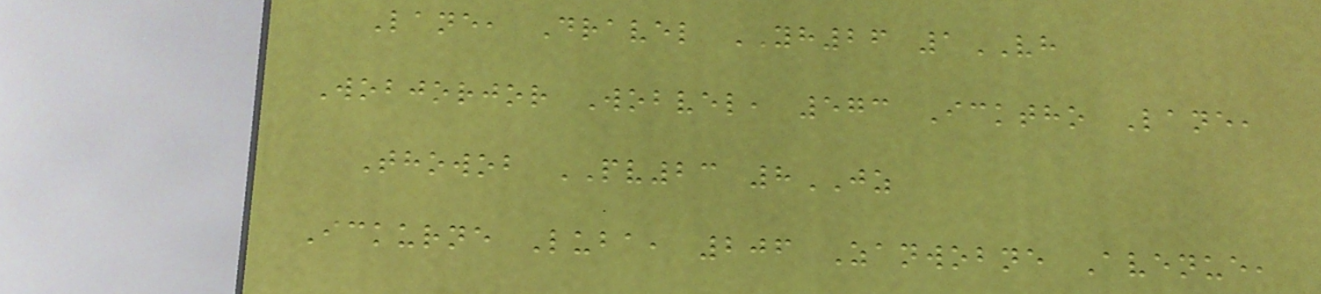Lane, Dravel YH26 1VH
Wobjorjor Wobvel, 573 Icktho Lane,
Thowob PV23 8JZ
Ickurne Luba, 206 Zanwobne Avenue,
